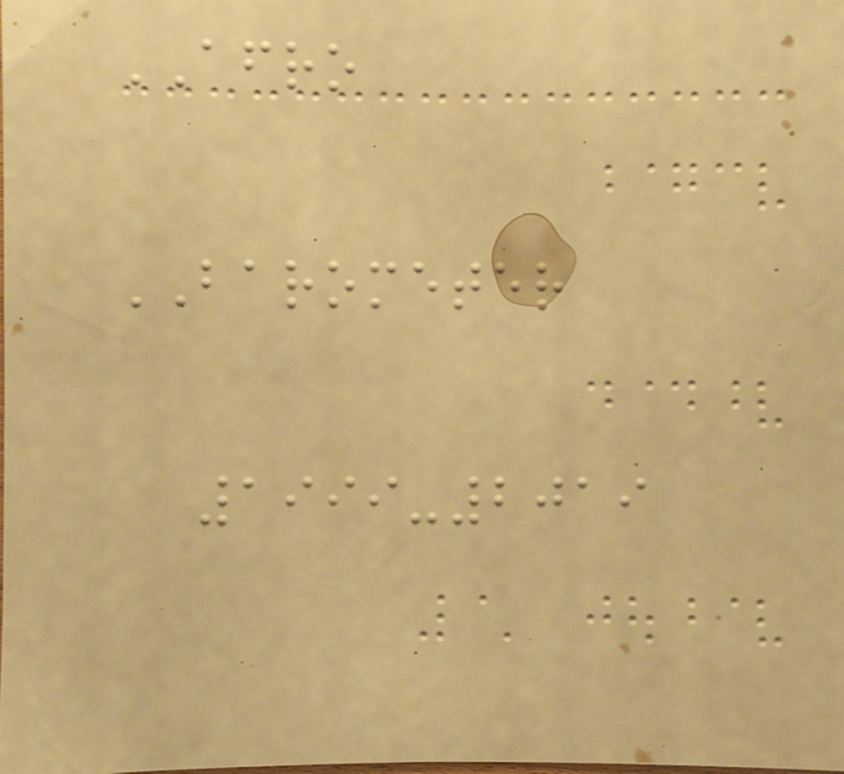AFRO
BAROMETER
1999-2019
